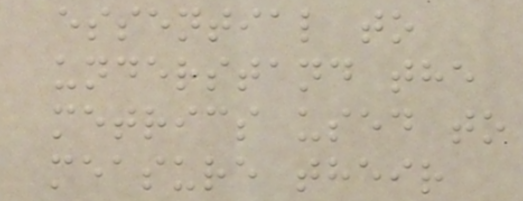essential to
understand the
metrics used to
measure their
